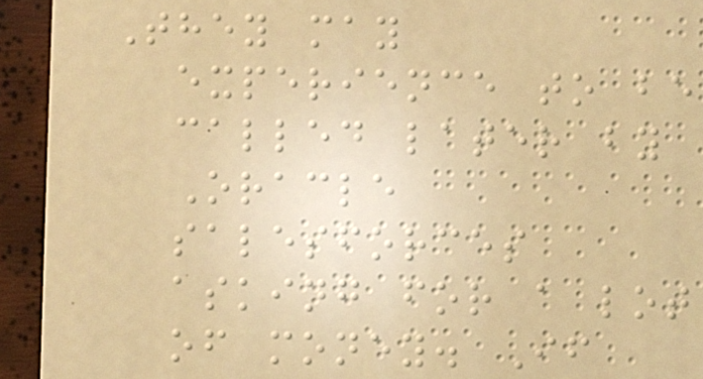They may
experience to be
called later by
Oracle
salesforces
asking for a lot
of money. If
